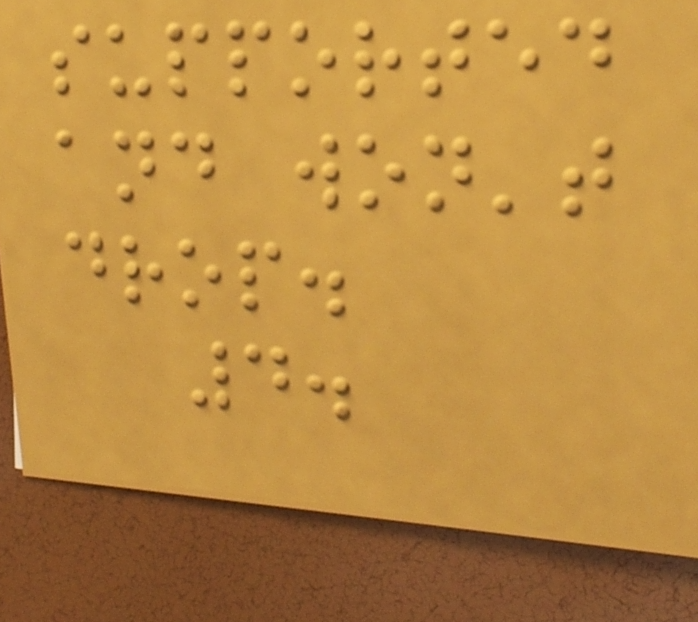supported
and won't
drop.
4.
